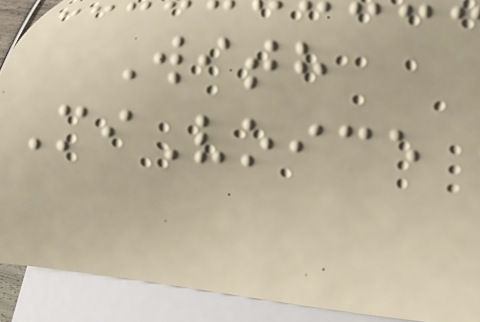With
MiVoice
